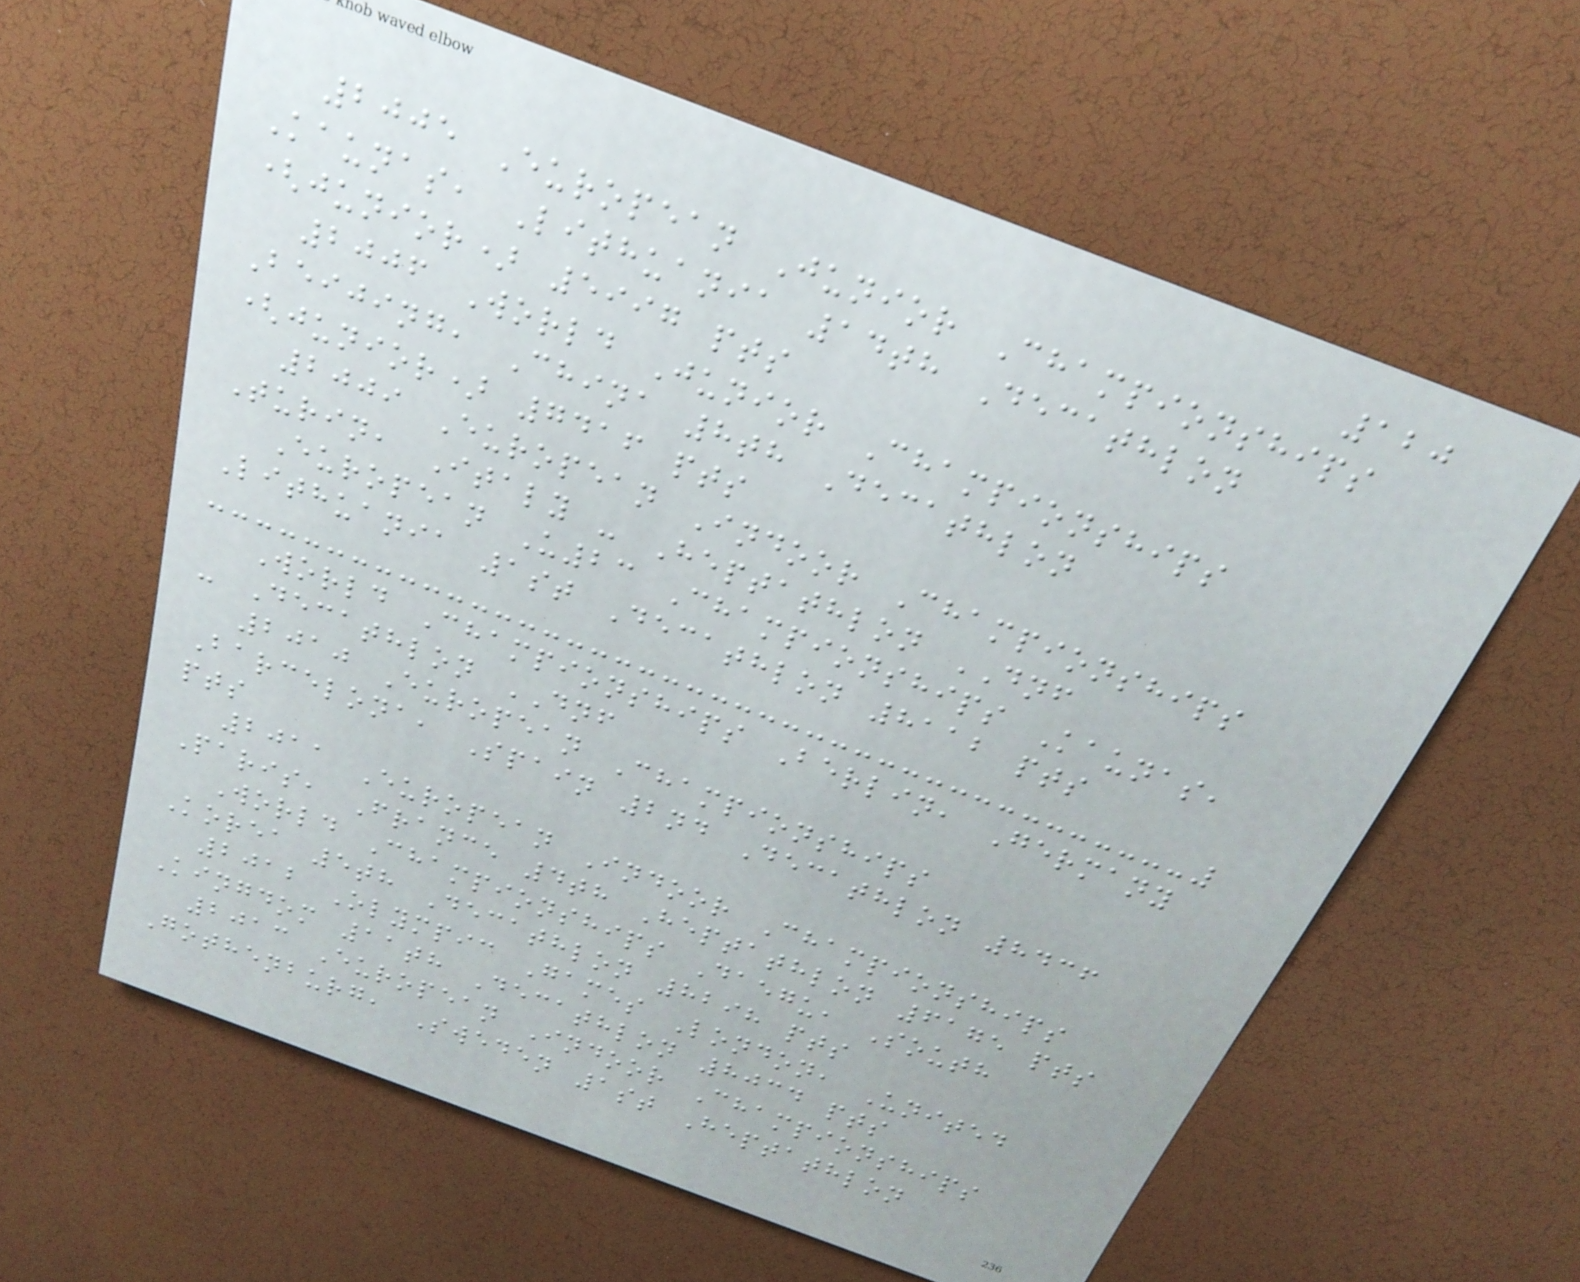120
2005 European Junior Championships
Kaunas, Lithuania 14th Decathlon
(junior) 5997 pts
2006 World Junior Championships
Beijing, China 8th Decathlon
(junior) 7416 pts
2009 European Indoor Championships
Turin, Italy - Heptathlon DNF
European U23 Championships Kaunas,
Lithuania 1st Decathlon 8112 pts
World Championships Berlin, Germany
- Decathlon DNF
2010 European Championships
Barcelona, Spain 2nd Decathlon 8436
pts
2011 European Indoor Championships
Paris, France 4th Heptathlon 6175 pts
World Championships Daegu, South
Korea 5th Decathlon 8298 pts
2012 Olympic Games London, United
Kingdom 11th Decathlon 8034 pts
2013 European Indoor Championships
Gothenburg, Sweden 1st Heptathlon
